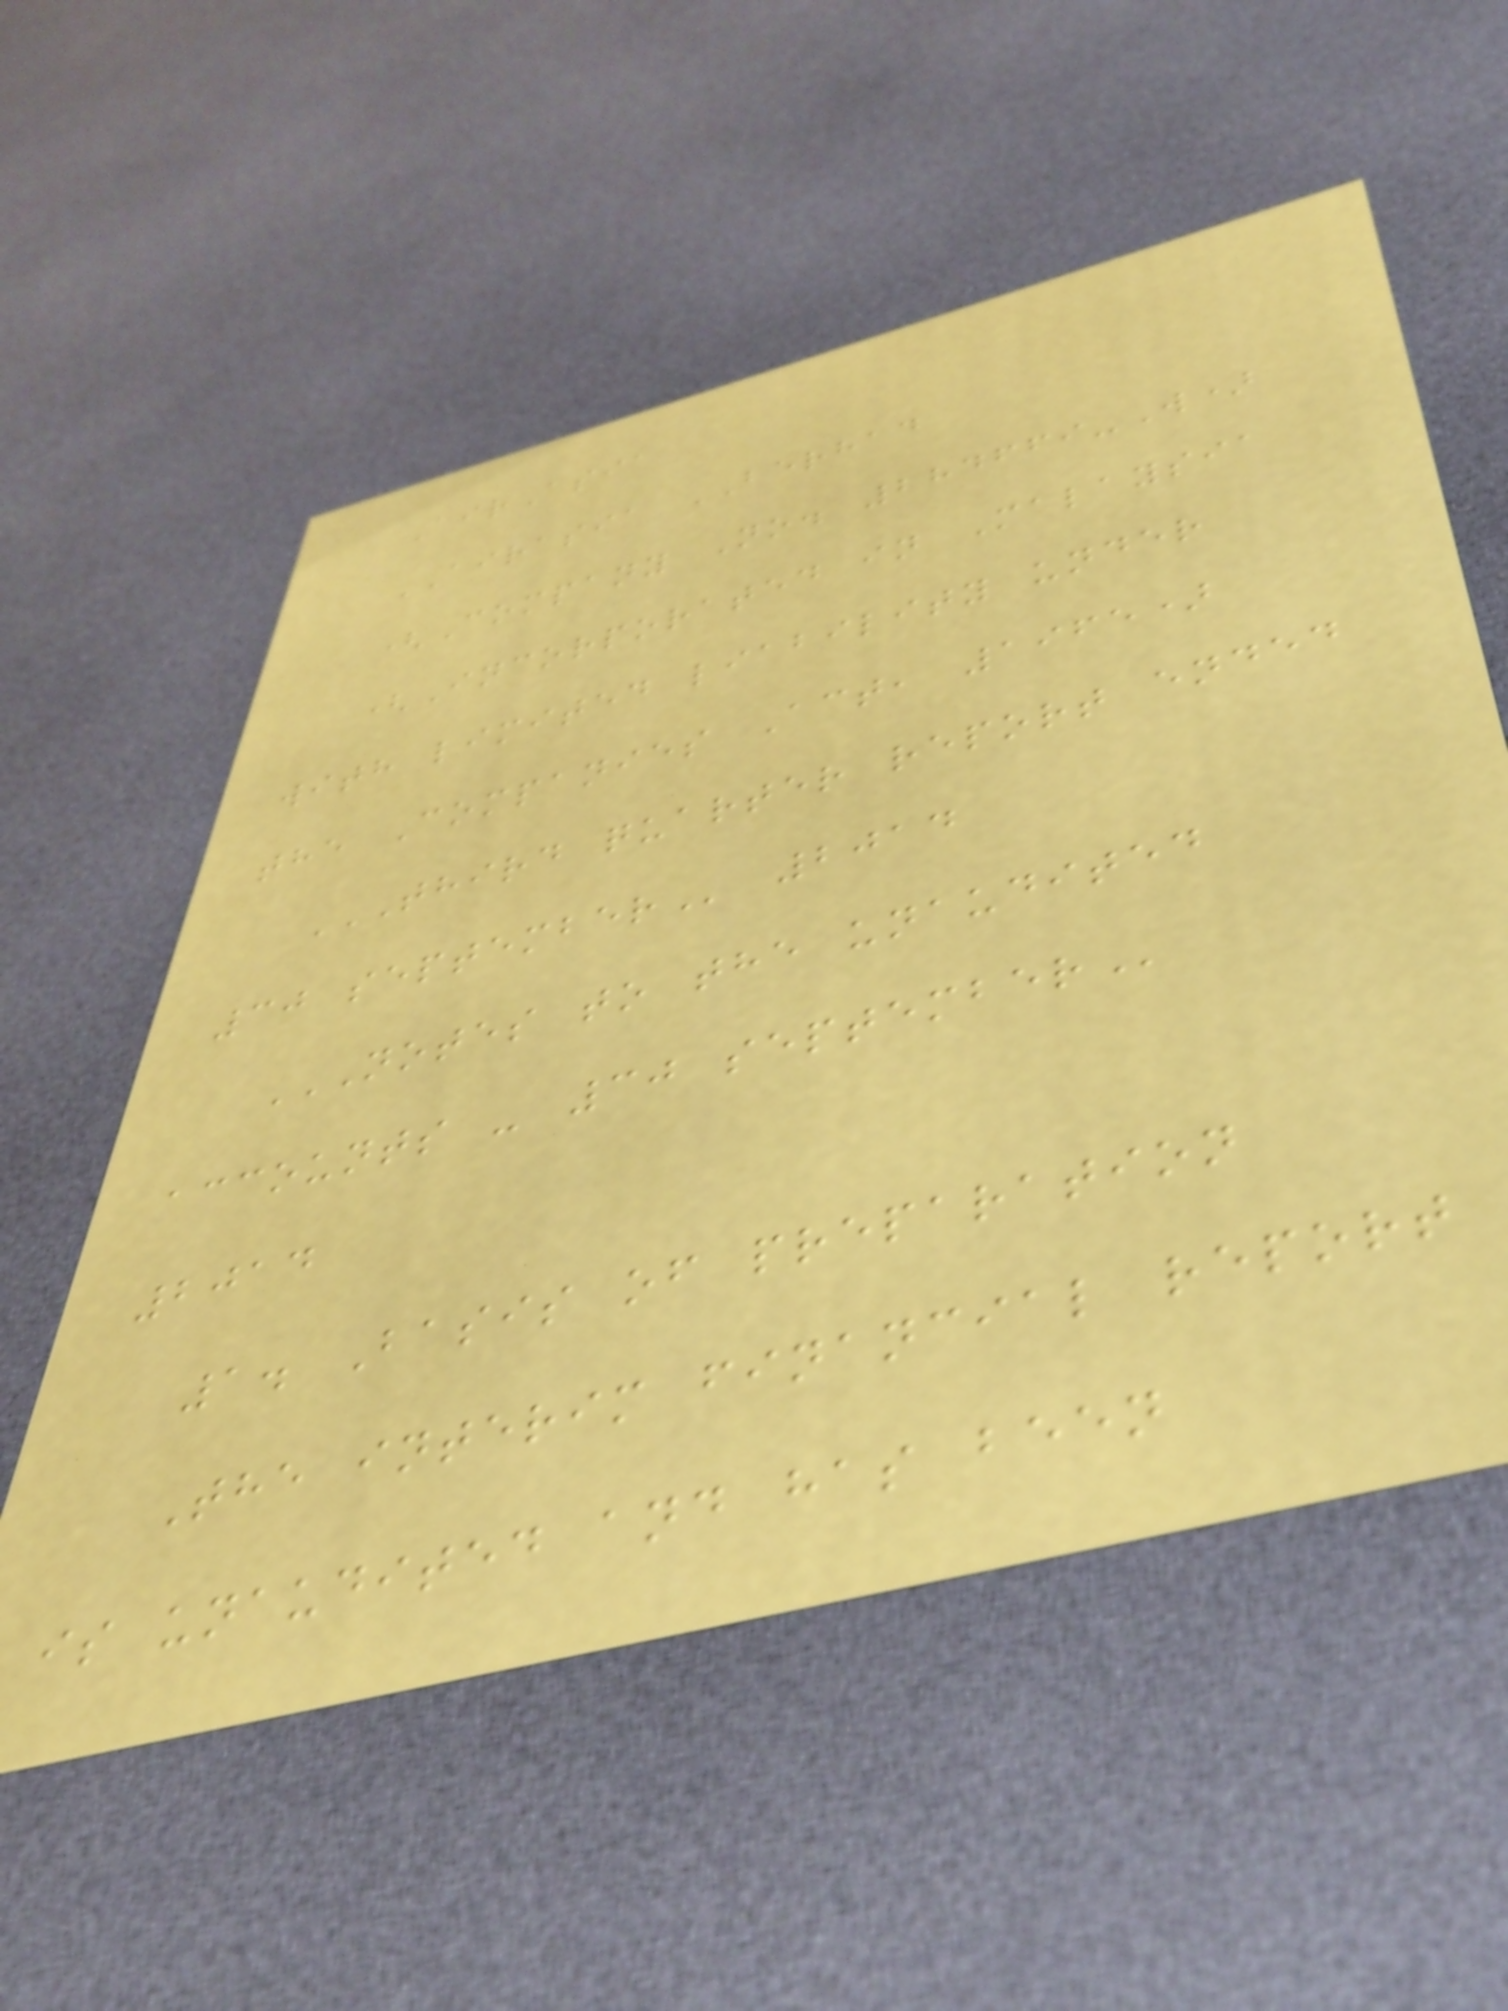AirAsia
AIRASIA BERHAD
(Company No. 284669-W)
(Incorporated in Malaysia
with limited liability under
the Companies Act, 1965)
THIRD QUARTER REPORT ENDED
30 SEPTEMBER 2014
NOTES TO THE UNAUDITED
ACCOUNTS - 30 SEPTEMBER
2014
1. Basis of preparation
The interim financial report
is unaudited and has been
